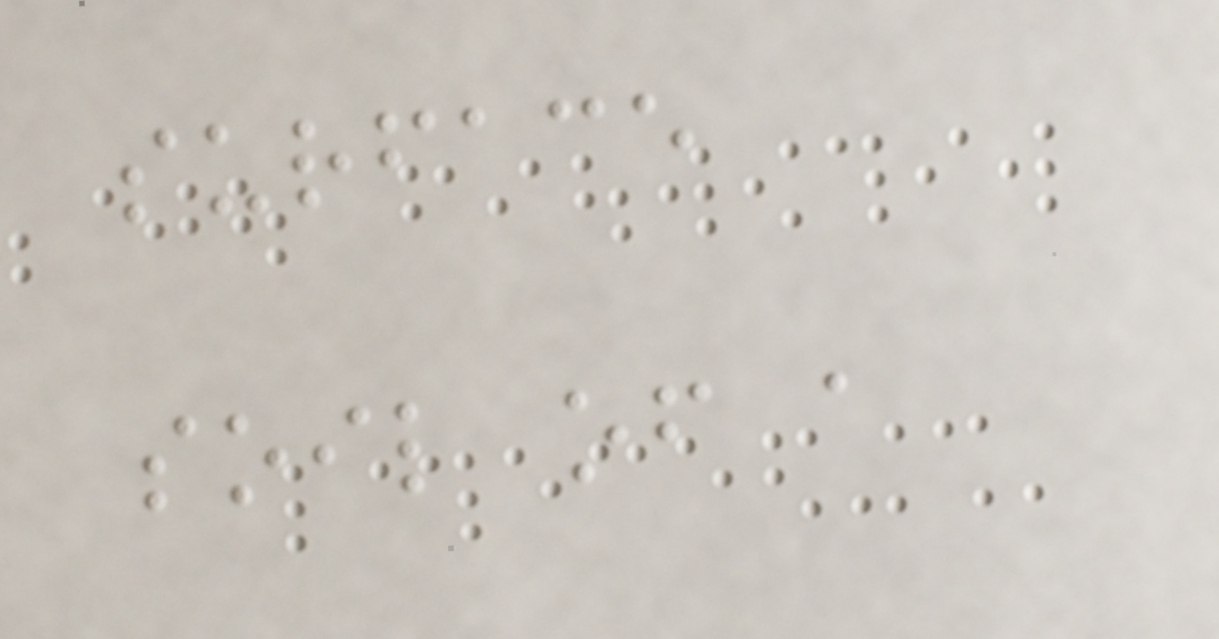surface
soil of a
